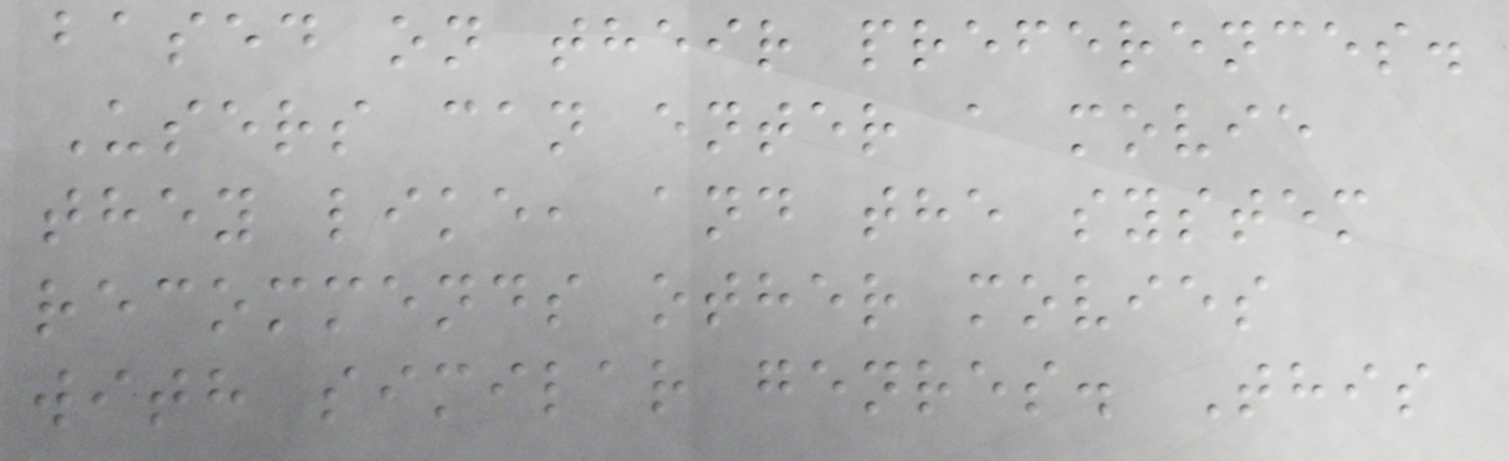based on their preferences.
Users can enter a movie
they like, and the system
recommends other movies
with similar genres. This
